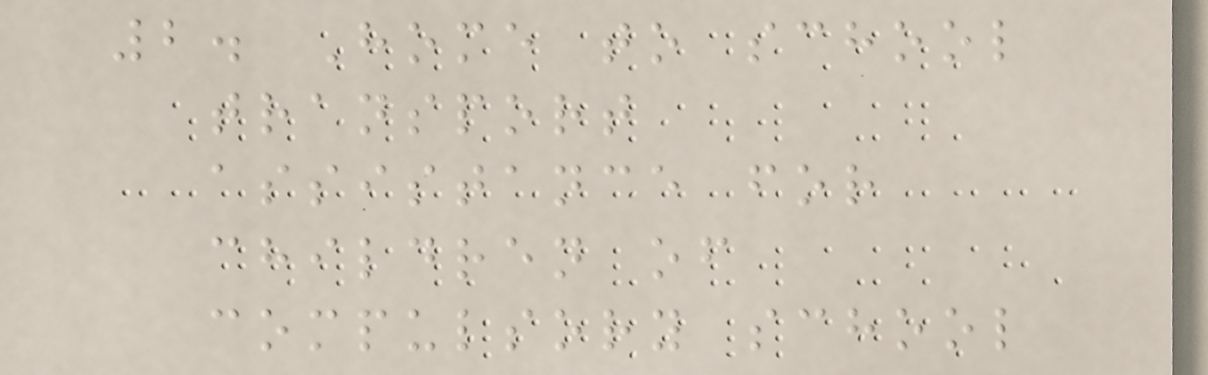2. Home to school
transport
assistance for
children of
compulsory school
